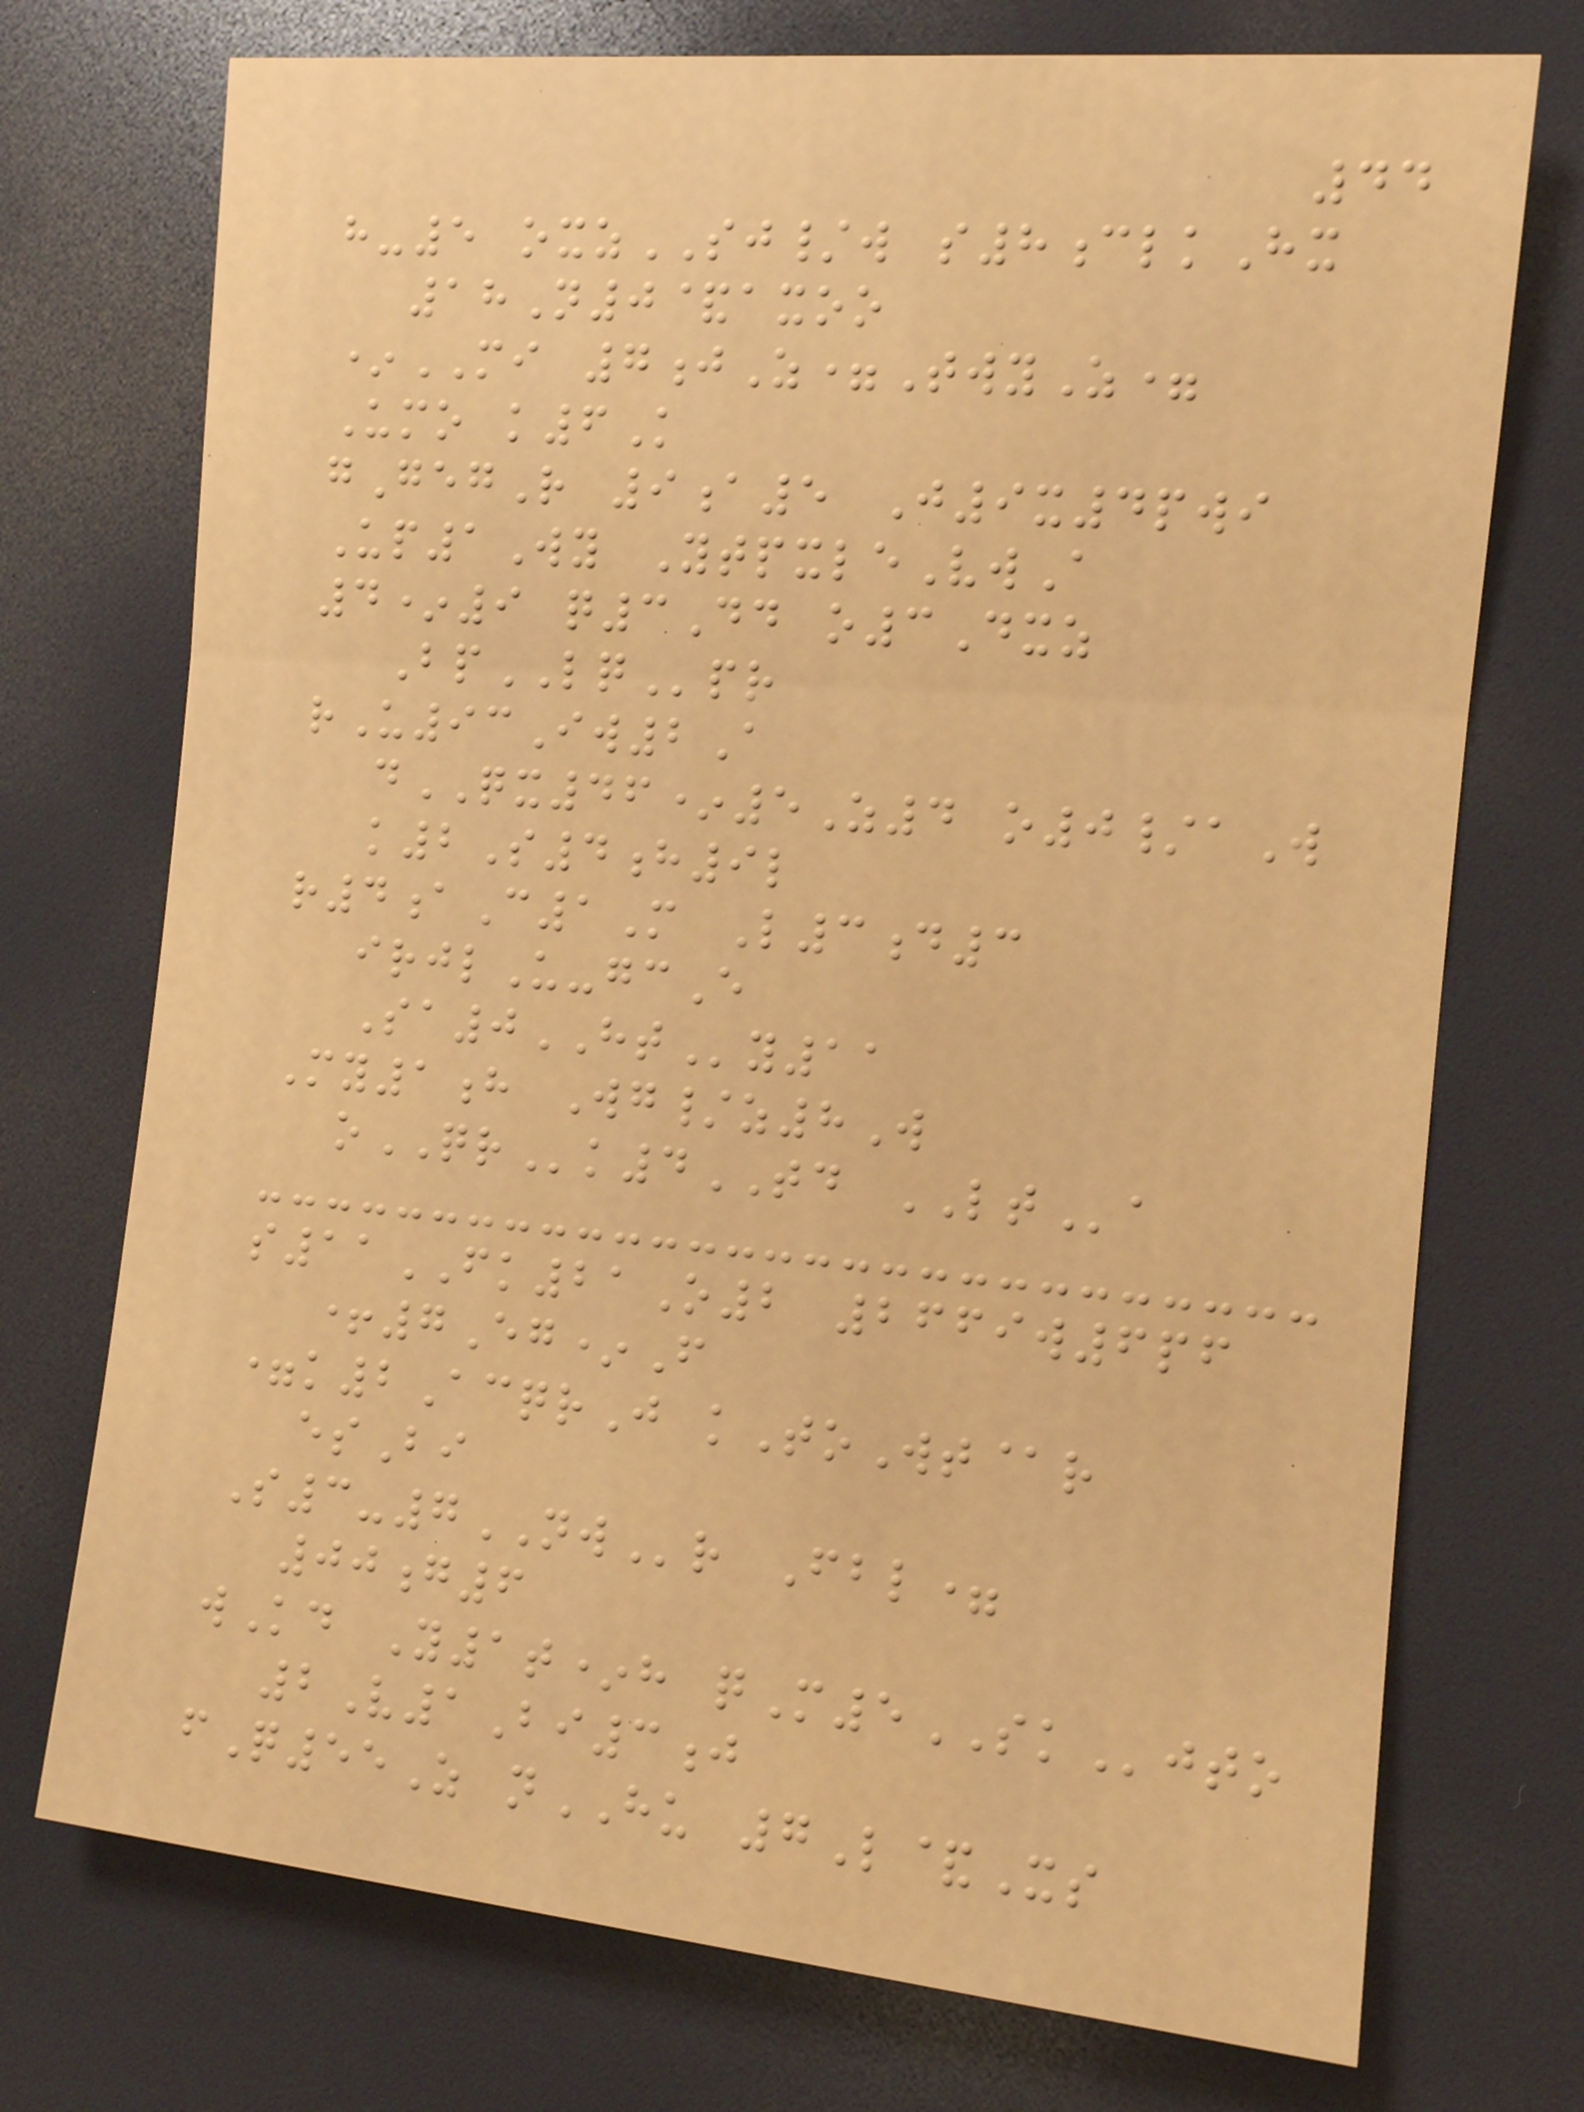44
h-5 oxzSJ/w s8clkHx
18N0&axoo
*MI 7jZ=TwyZ=
Umo k6K
gGegR 9a5 J9x4pwi
Up1Wy YtpxleVwA
4*9 q3Dd o3Dxz
BpLQpr
rU93Iw2A
dQX46*5Z4 o0/aW
k2S4h9l
r4aC1M L3d3
irjlU-gcE
Sa0HTy11
My1h Wg/z8W
oQRk4TD LTa
s11FK21O2 2669w6pf
+7Eg*F
=k2AcqrJ kToWt@r
esBi
S3-7NWr Fbl=
00g6
wKd Y1t*h qM5SKjto
2V1Bi3j
fQ55Z nHU 7L&Xs
